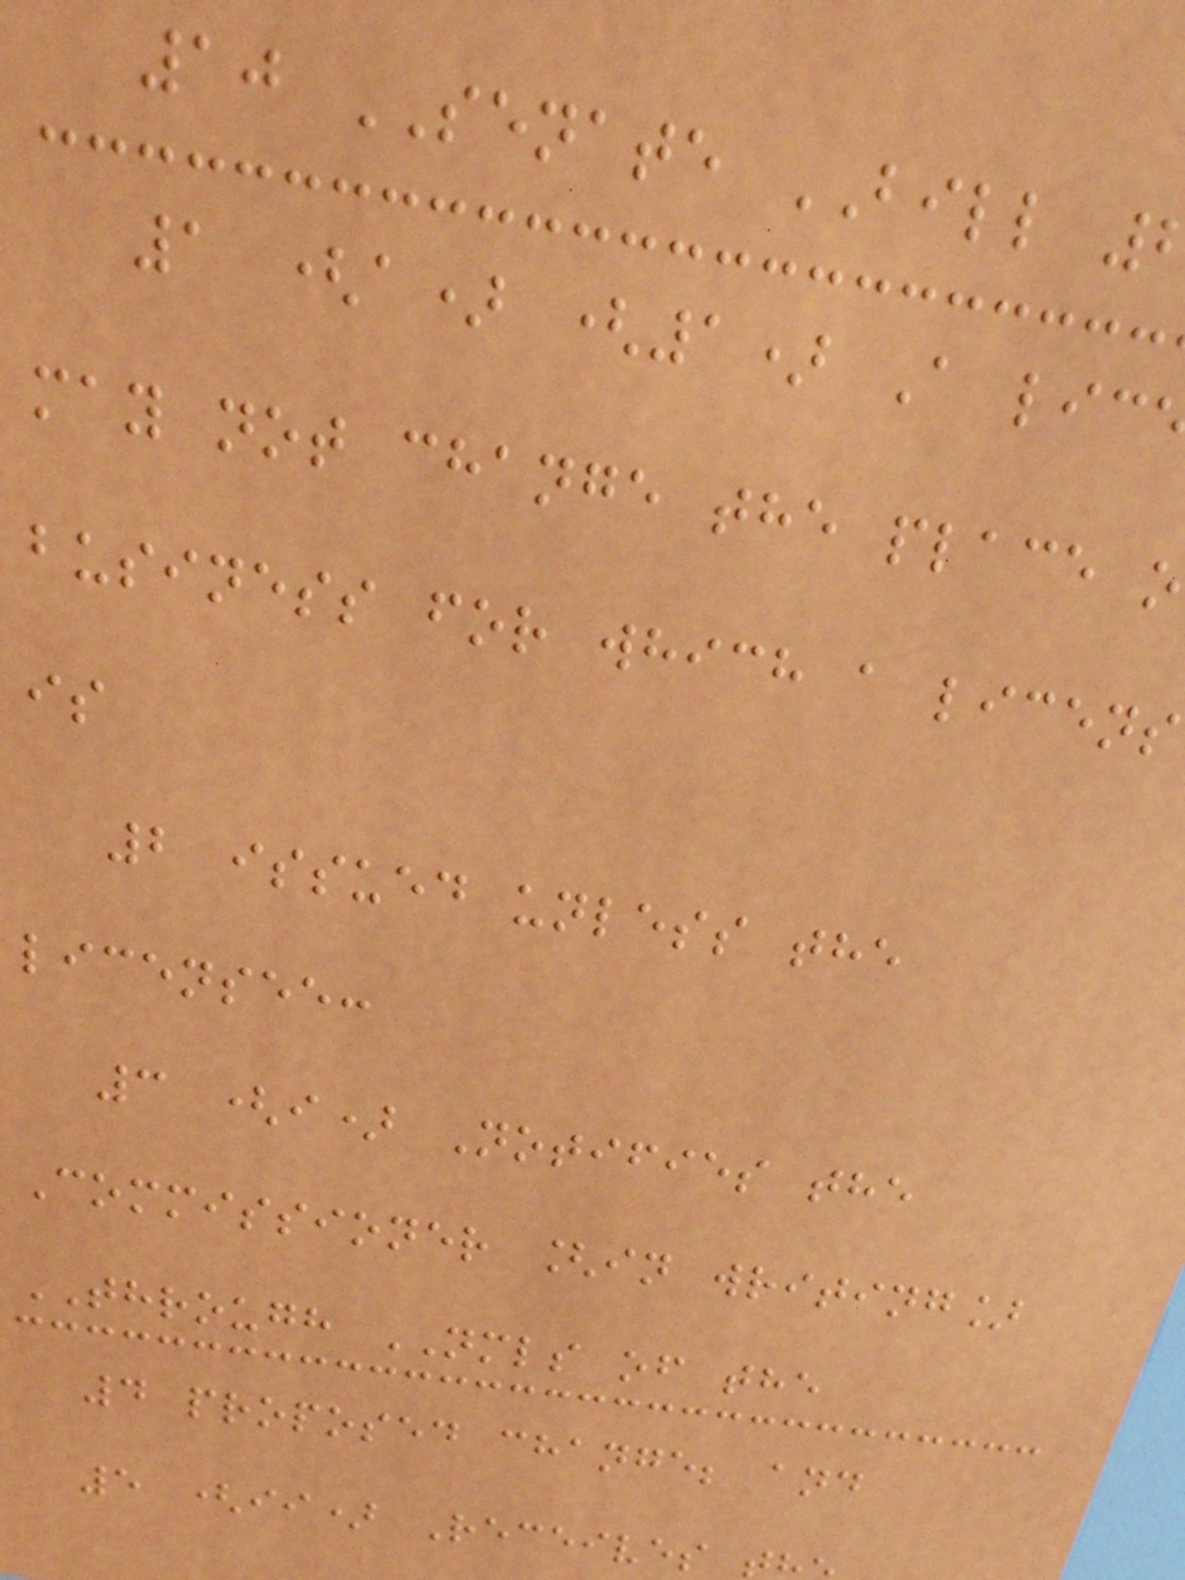10 SENATE BILL
1 (a) (1) A lic
may not change the place
business for which a licens
is
2 issued unless the
licensee:
3 (i) Notifies the
Commissioner [in writing]
THROUGH NMLS of the
4 proposed change; and
5 (ii) Receives
